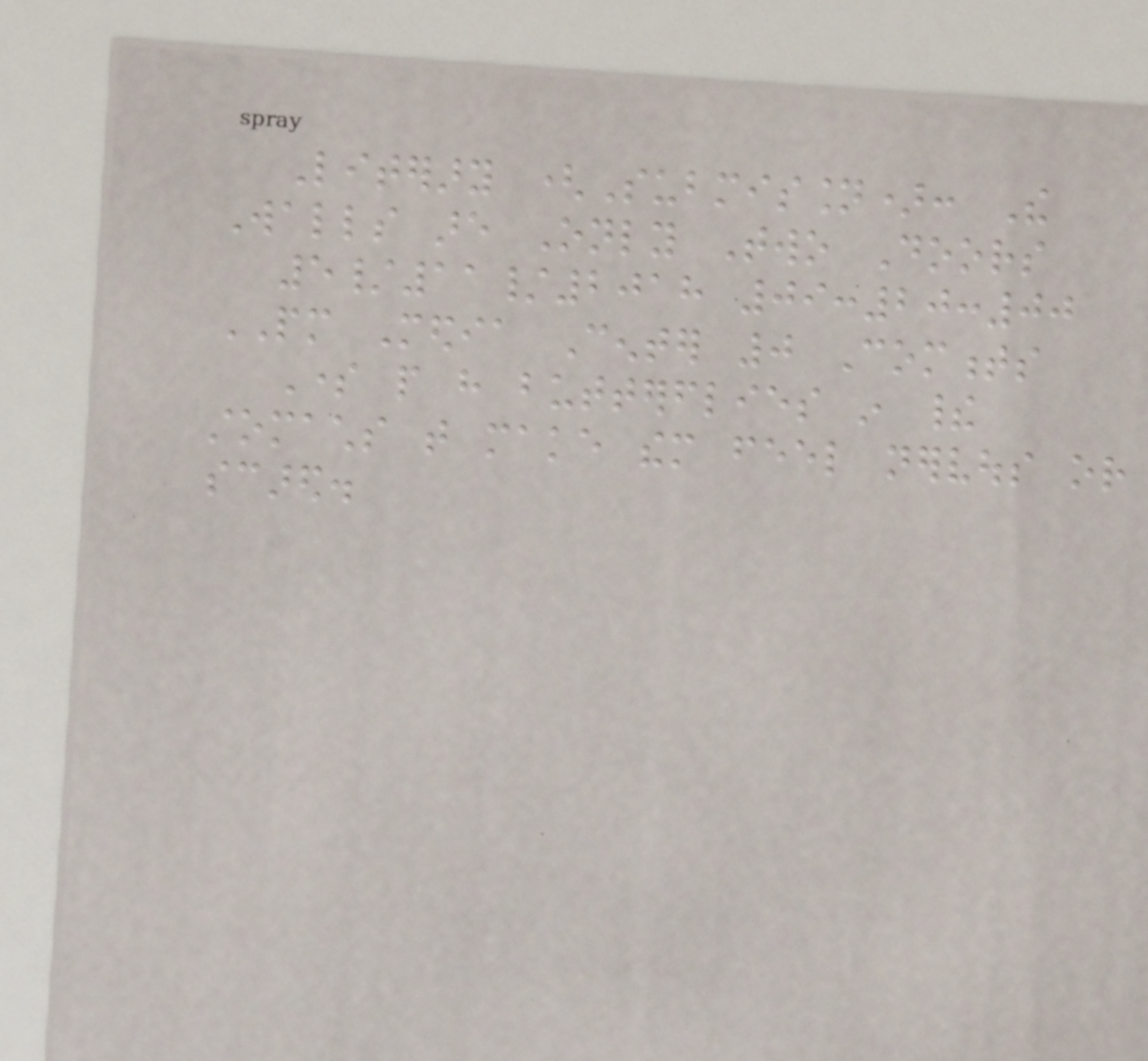Literary (Submission): The
Walls are Only Two Doors
5/11/2018 09:20:00
PM Media Center 0 Comments
Some people have butterflies in their
stomachs that make them feel nervous or
scared.
